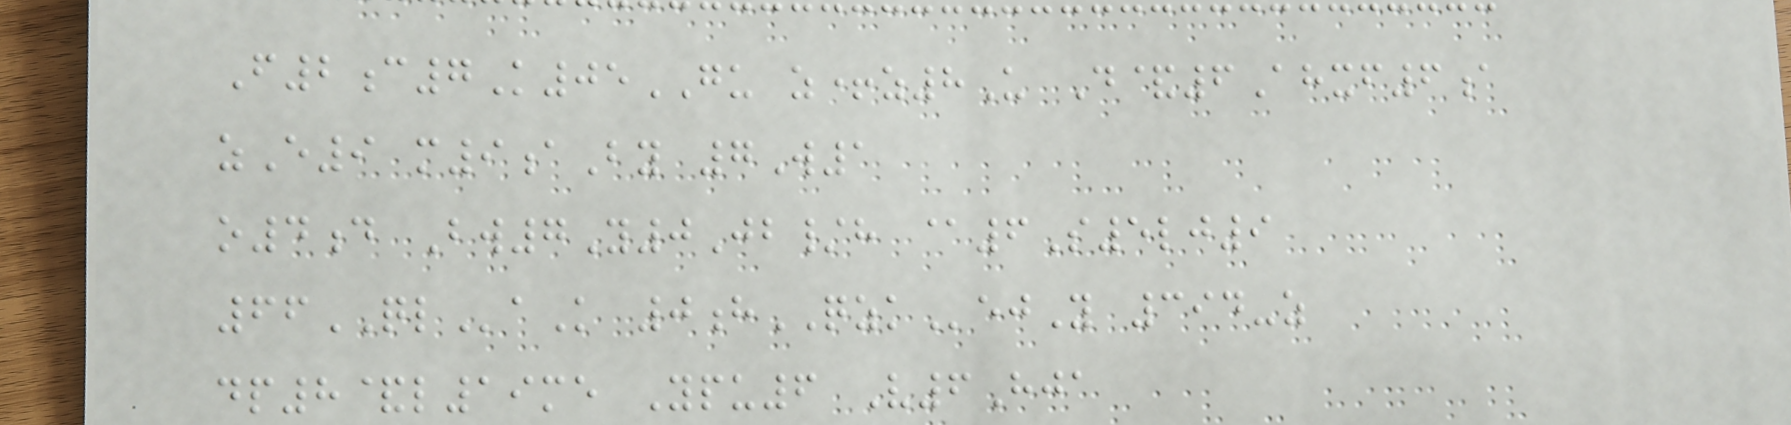F2c7K05GU z+z8U D&6Ahxf6a
zE9 m9aBy 7W1
o4d Bw7Y0Jb/h @6S5lj9
66QLaK 0hQZKejY 394-z
dp8&l19me Ypu6 V6Hja
